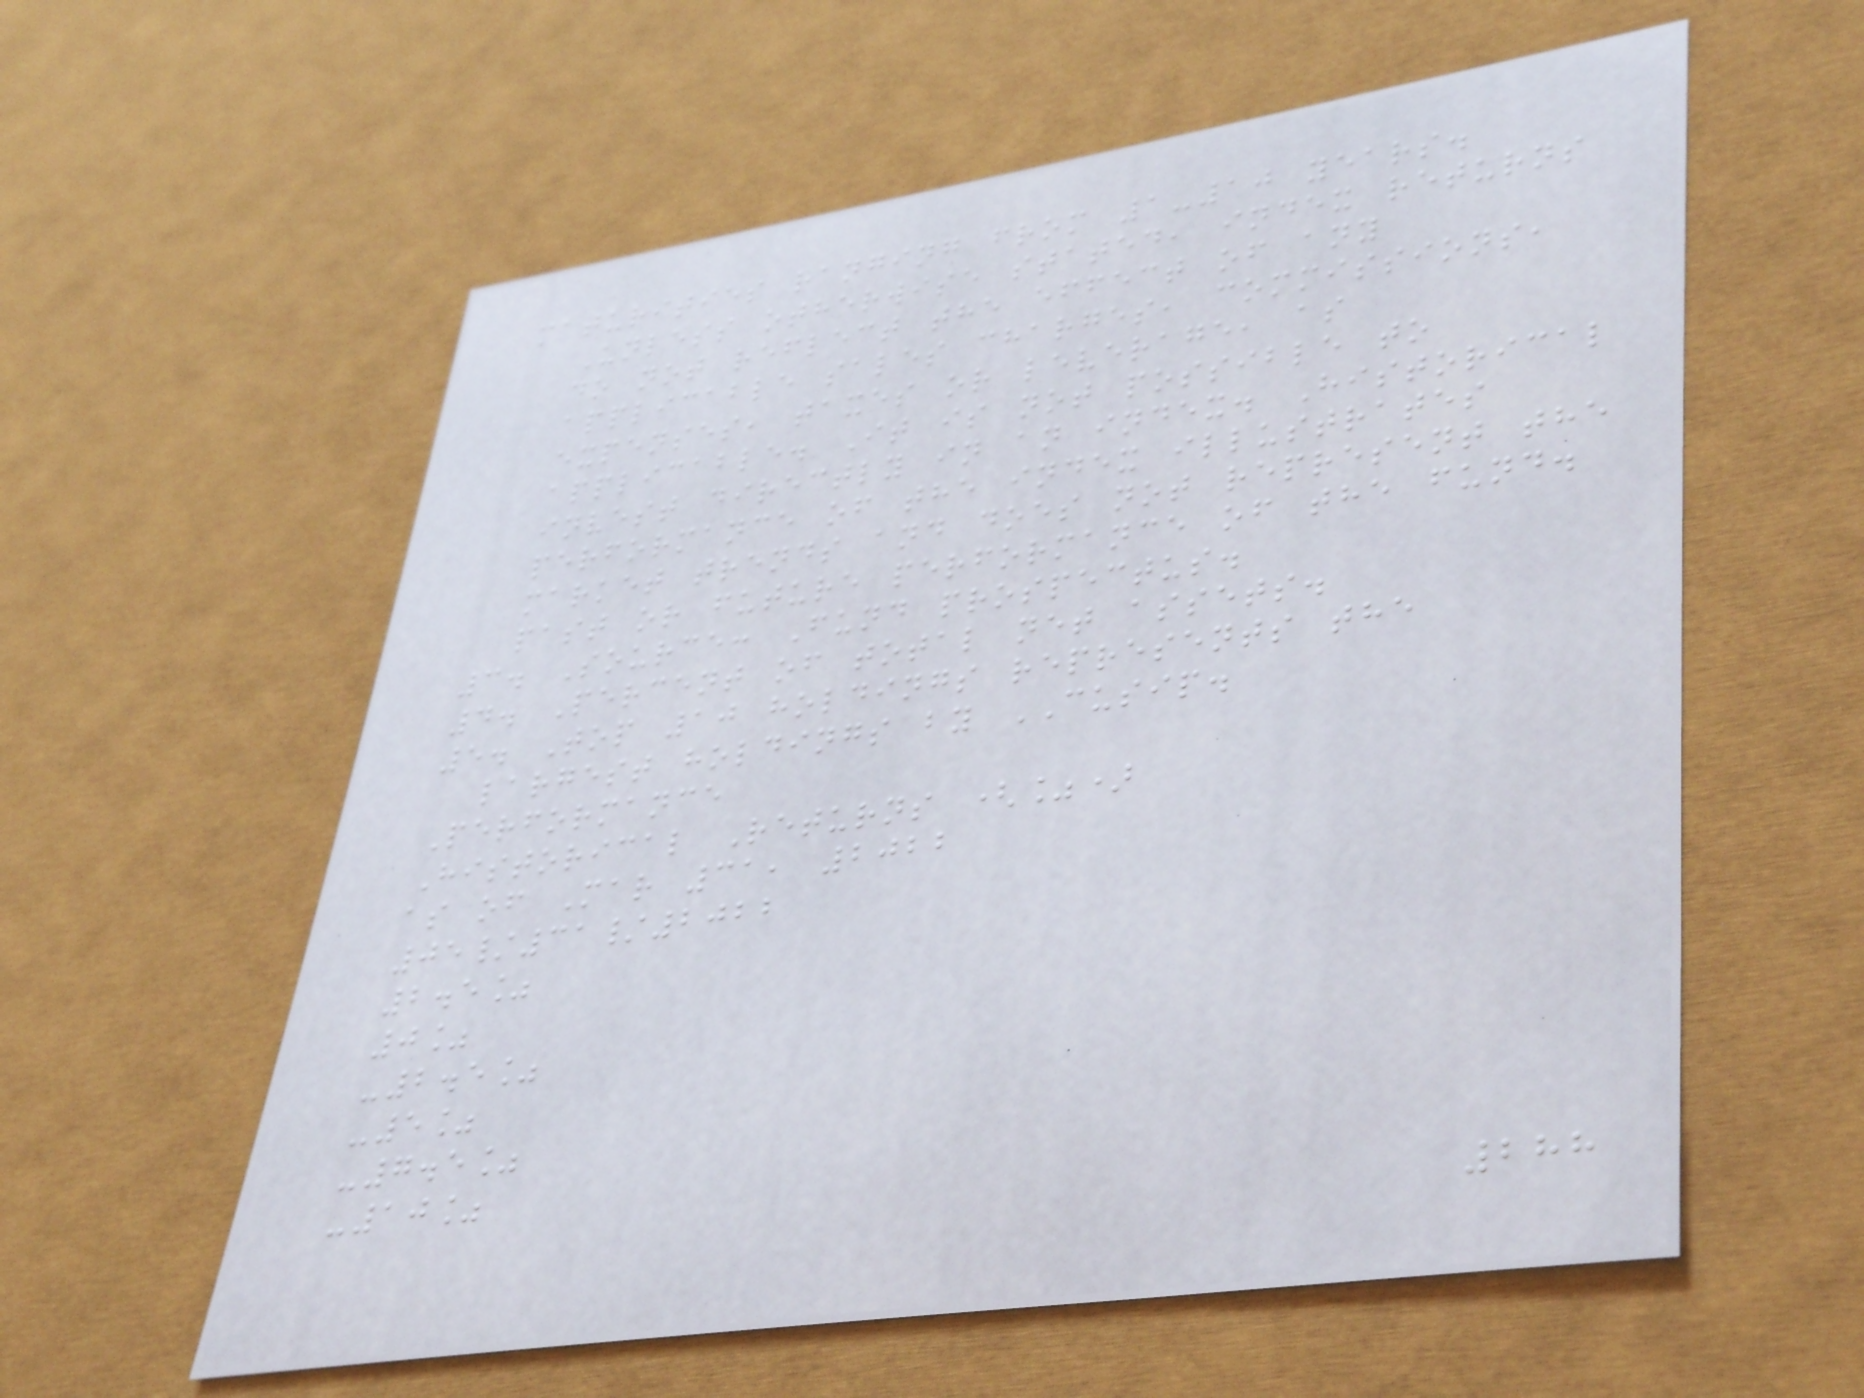maturities ranging from 1-10 years.
Unless otherwise stated, index returns
do not reflect the effect of any
applicable sales charges, commissions,
expenses, taxes or leverage, as
applicable. It is not possible to
invest directly in an index. Historical
performance of the index illustrates
market trends and does not represent the
past or future performance of the fund.
3. Source: Fund prospectus.
4. Percent of total net assets.
5. Top 10 holdings represents the
largest holdings by CUSIP.
Performance
Historical Returns (%)
as of Mar 31, 2022
05/31/2022
2.5%
0%
-2.5%
-5%
-7.5%
-10%
288
